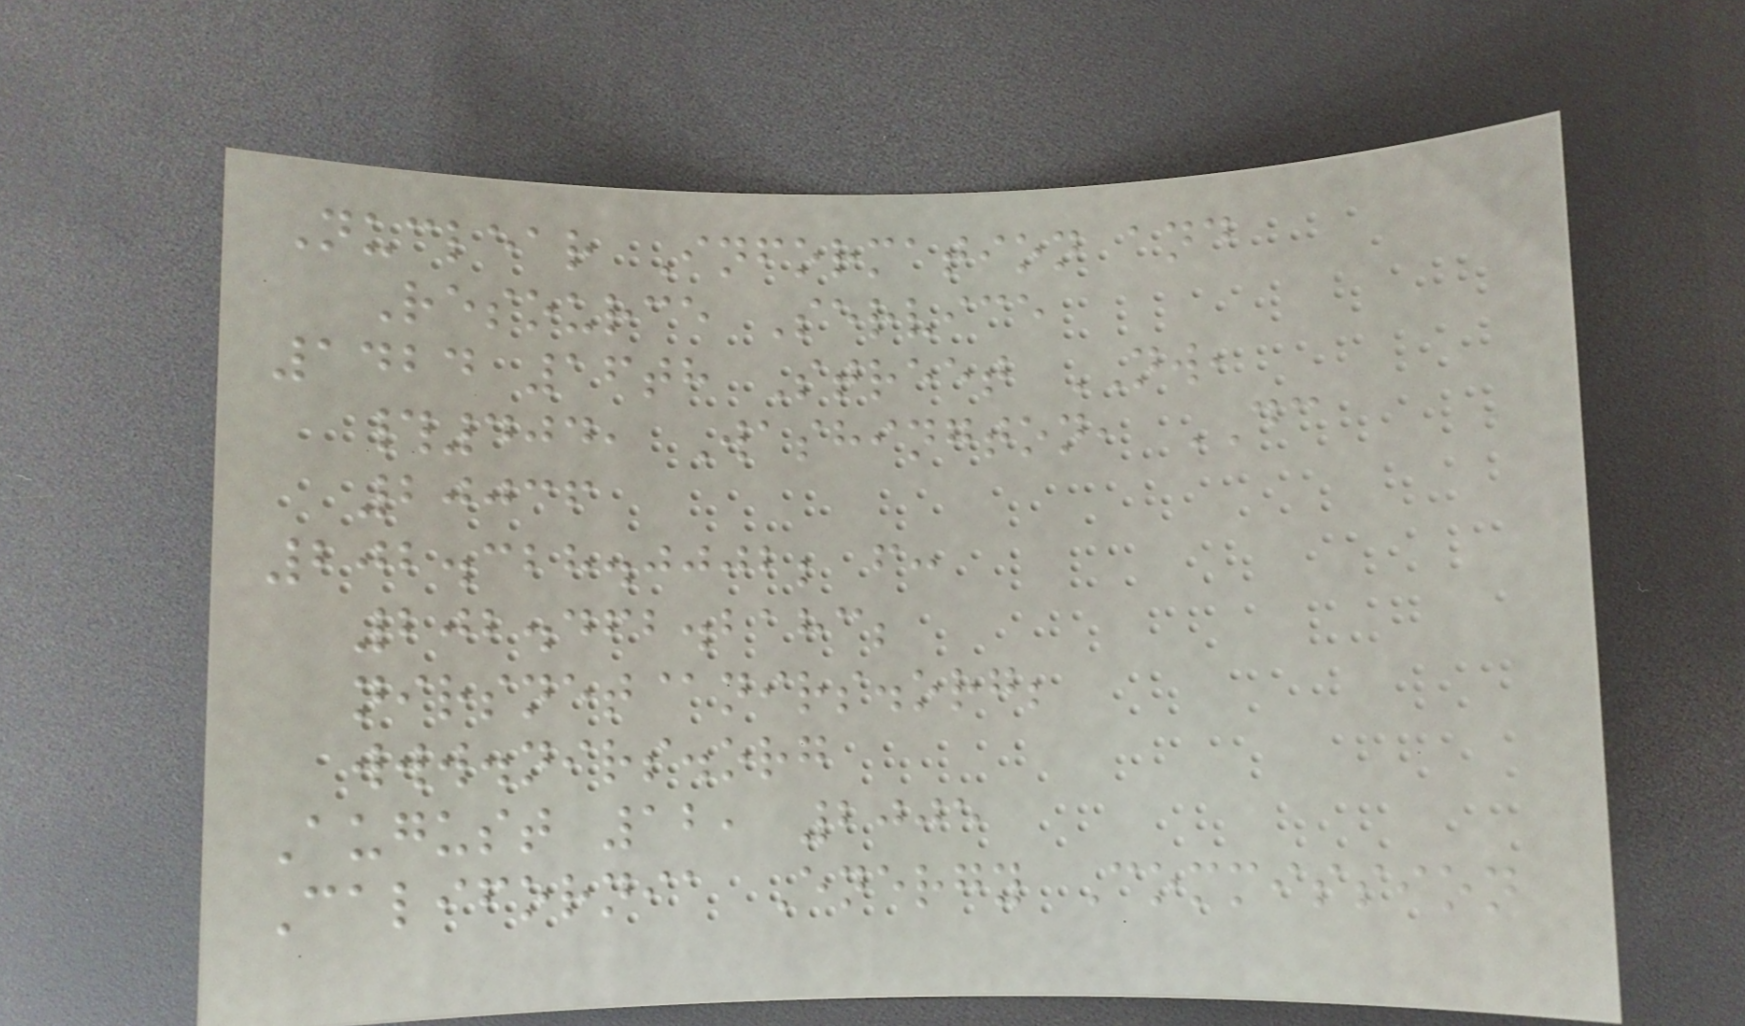Nuclear Information and
Resource Service
1424 16th Street NW,
#404, Washington, DC
20036
202.328.0002; f:
202.462.2183;
nirsnet@nirs.org;
www.nirs.org
August 12, 2005
California Energy Commission
